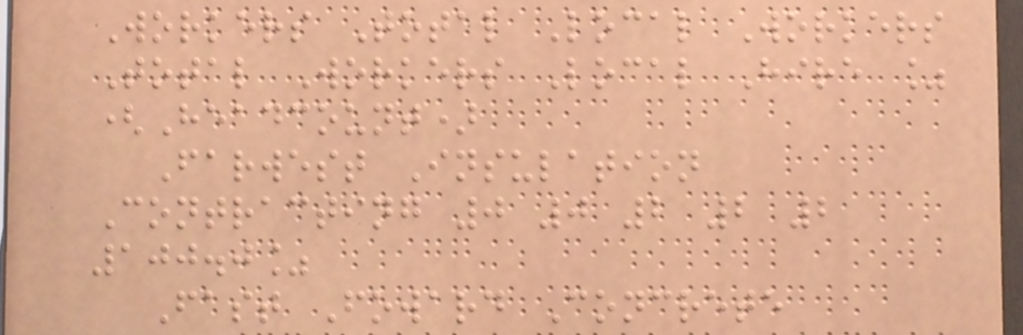Workers Total Local Workers
Total Workers Local Hire %
(Headcount)
Farwest Insulation
Contracting 0 0 2 2 2
100.0%
Fast Foward Concrete
